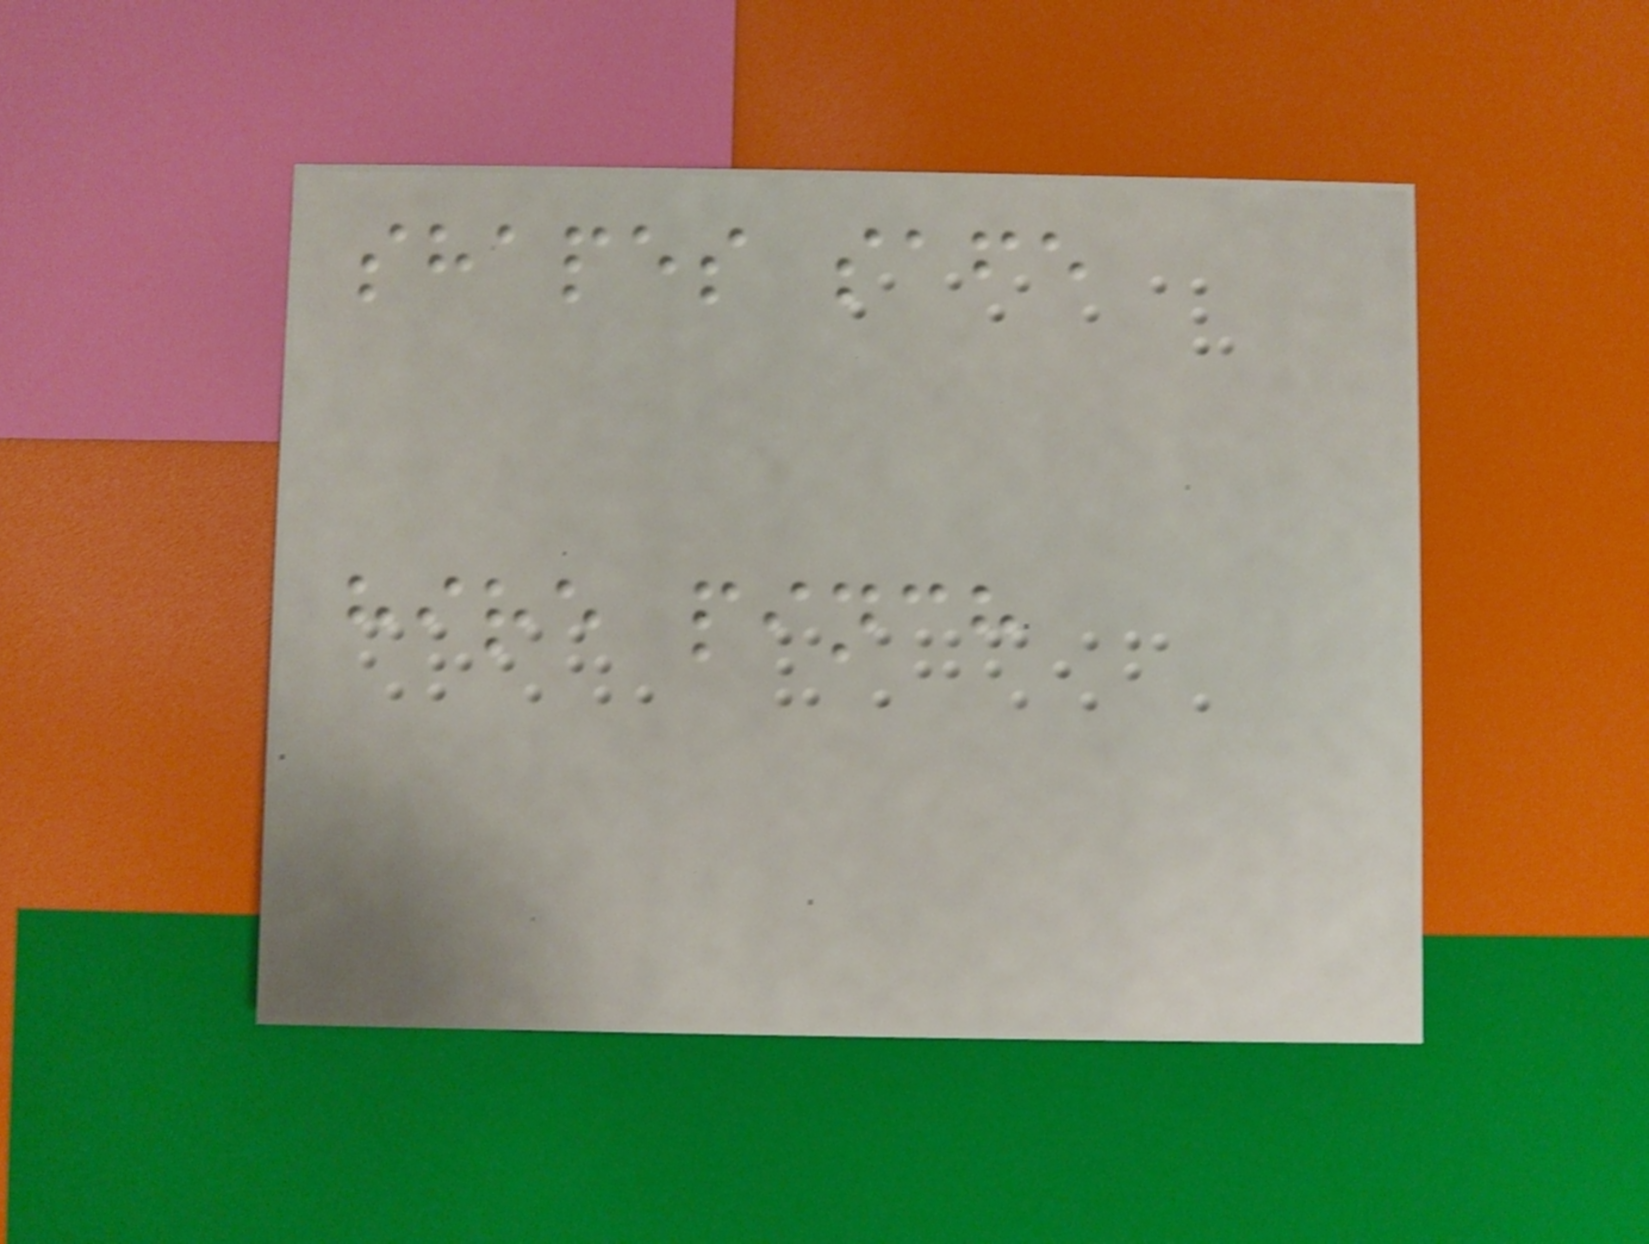shapes safe
hire pinch
